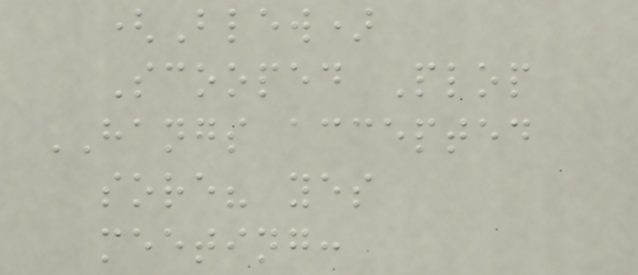(Blew)
Scooped Plop
HANGS accepted
sore? yes
meeting:
